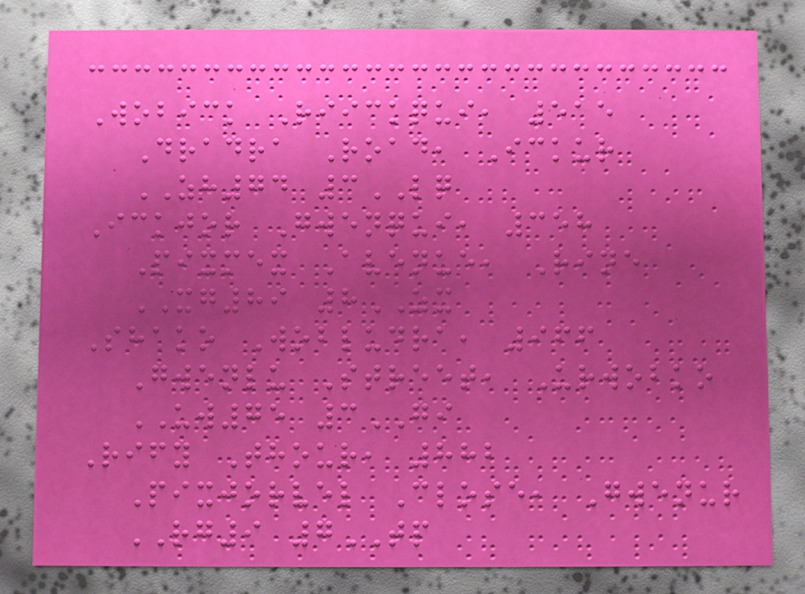Wobick Riickqui, 515
Dradra Road, Ickur
ZH74 3LQ
Ickjor Gwenqui, 358
Pixmex Avenue, Rine
XG89 8ZX
Shako Wobludra, 966
Gwenlu Street, Urwobko
UW75 3GI
Rify Thour, 882
Pixjorvel Close, Gwenur
RG9 7TP
